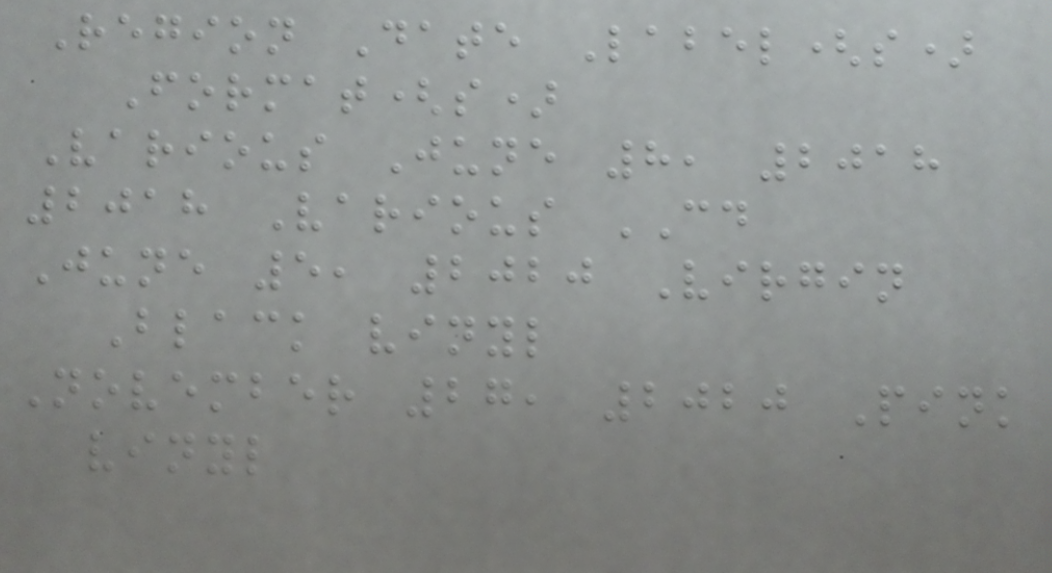Region Date Label(s)
Format(s)
Various June 8, 2018
2018 Various CD
June 5, 2020 Virgin
Black vinyl
November 27, 2020 Pink
vinyl
